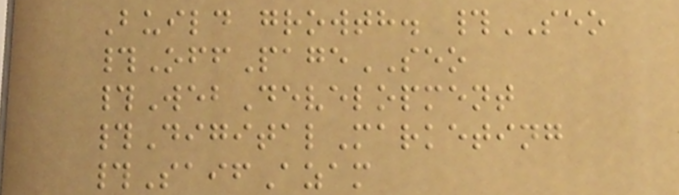Build growth. #SEO
#OffPageSEO
#WebDevelopment
#DigitalMarketing
#SaifAzam
